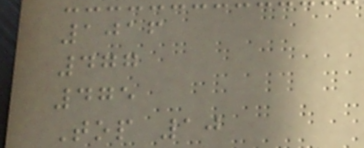1016
477
475
Top 10
